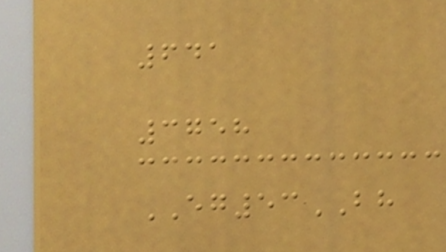641
3758
EG53BH
